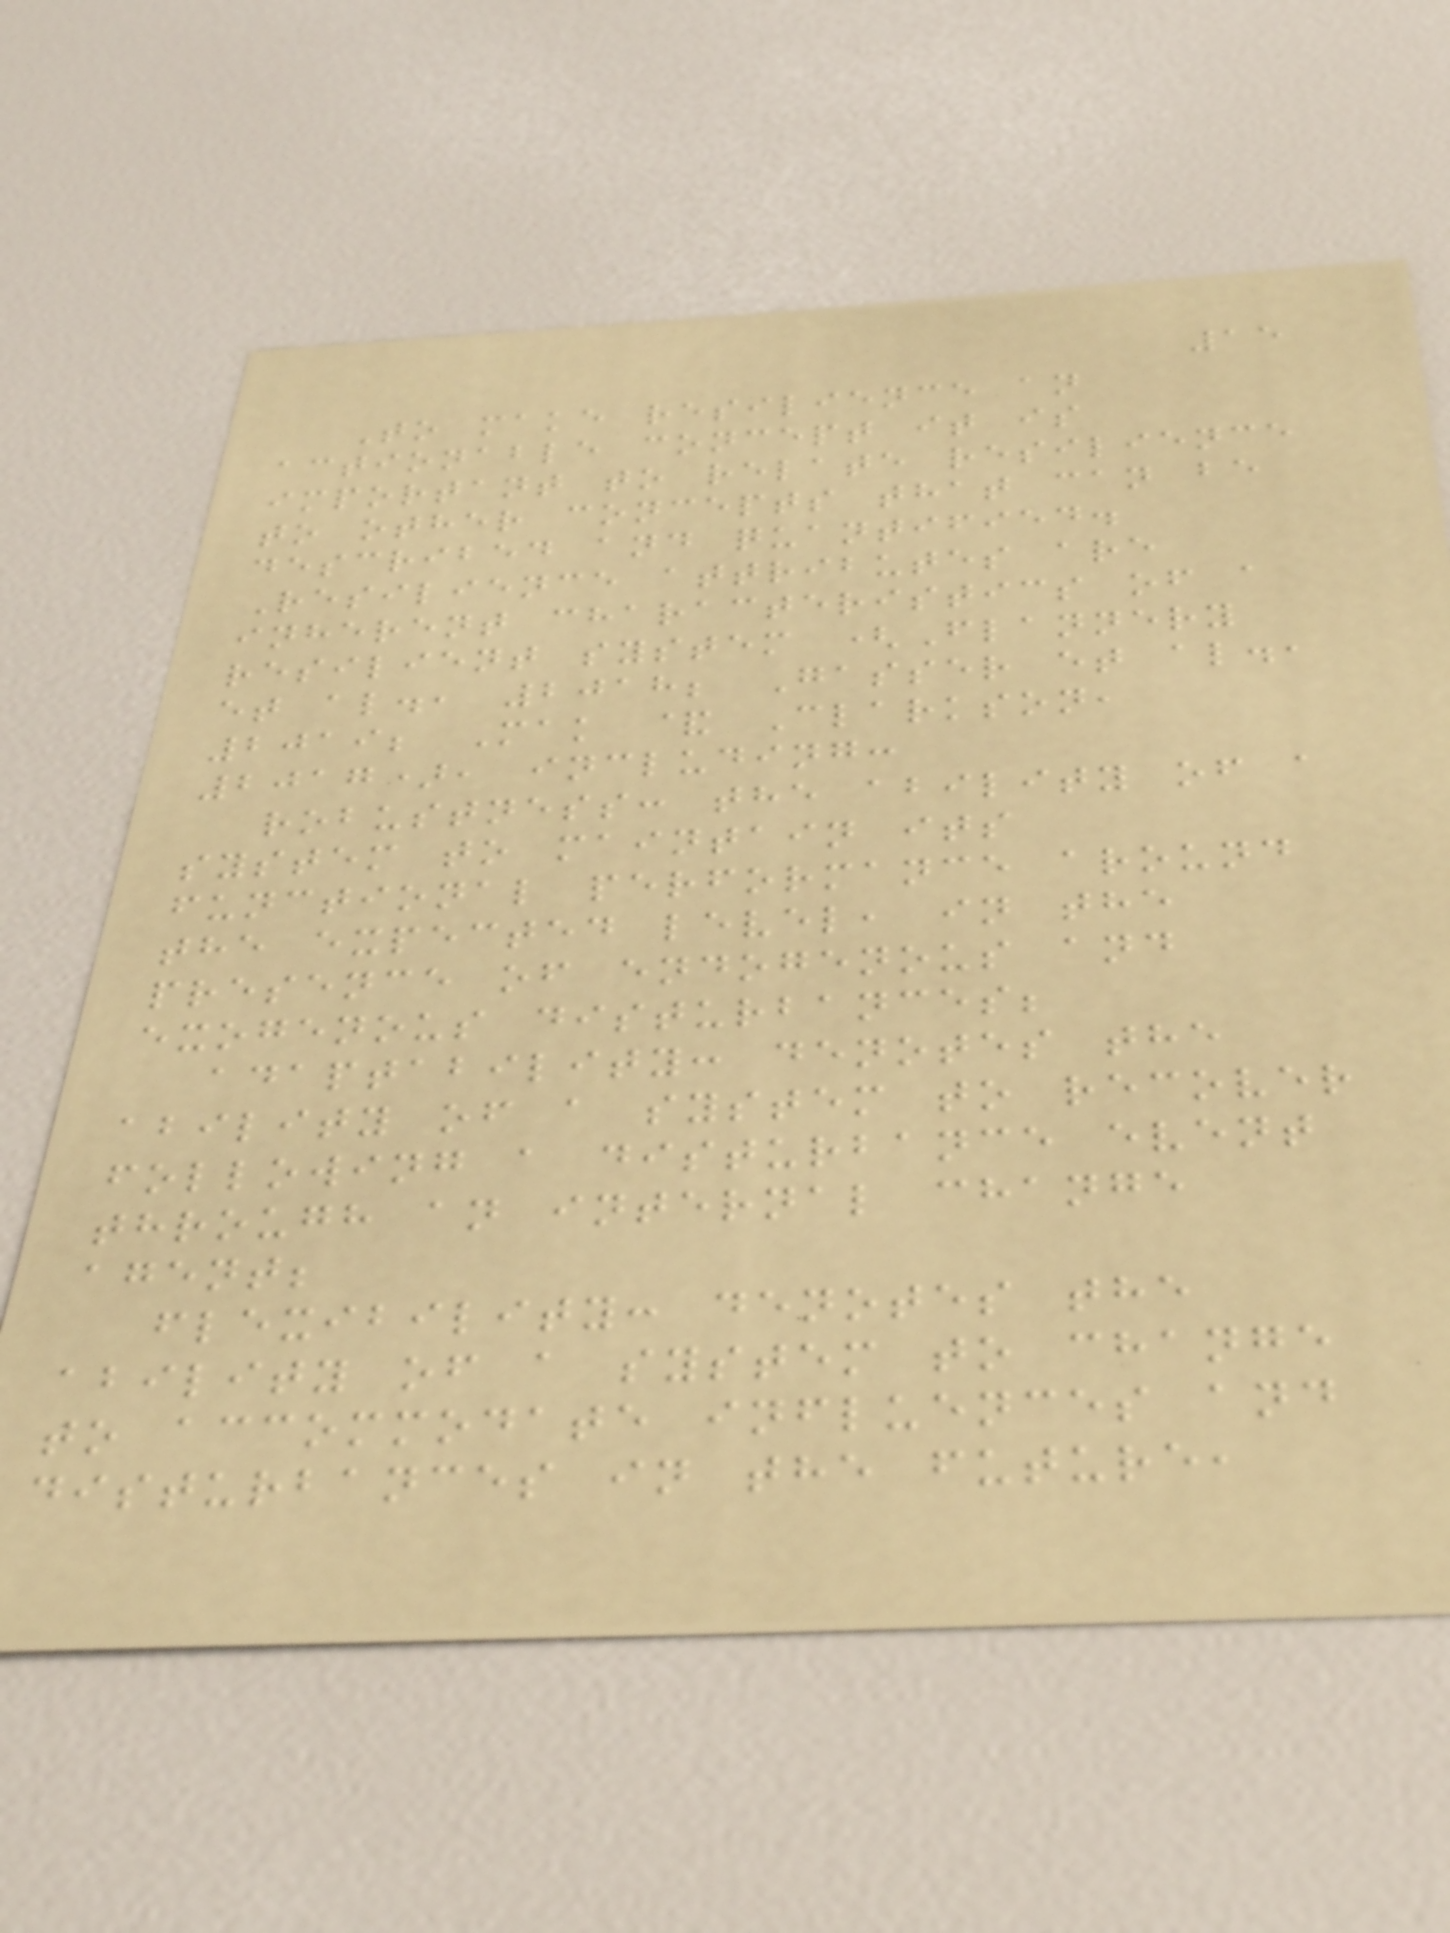15
To make resilience an
actionable concept it is
important to relate resilience
to other concepts that can be
described and quantified.
Resilience attributes are
inherent characteristics of a
resilient system (Flannery
et al., 2018; Gasser et al.,
2019; Mak & Clarkson,
2017), including:
robustness: the ability of a
system to maintain its
functional performance around
the expected level, in the
presence of endogenous and
exogenous disturbances;
adaptability: denotes the
ability of a system to recover
following a disturbance event
through an internal change
agent;
flexibility: denotes the
ability of a system to change
to accommodate influences and
disturbances in the future,
